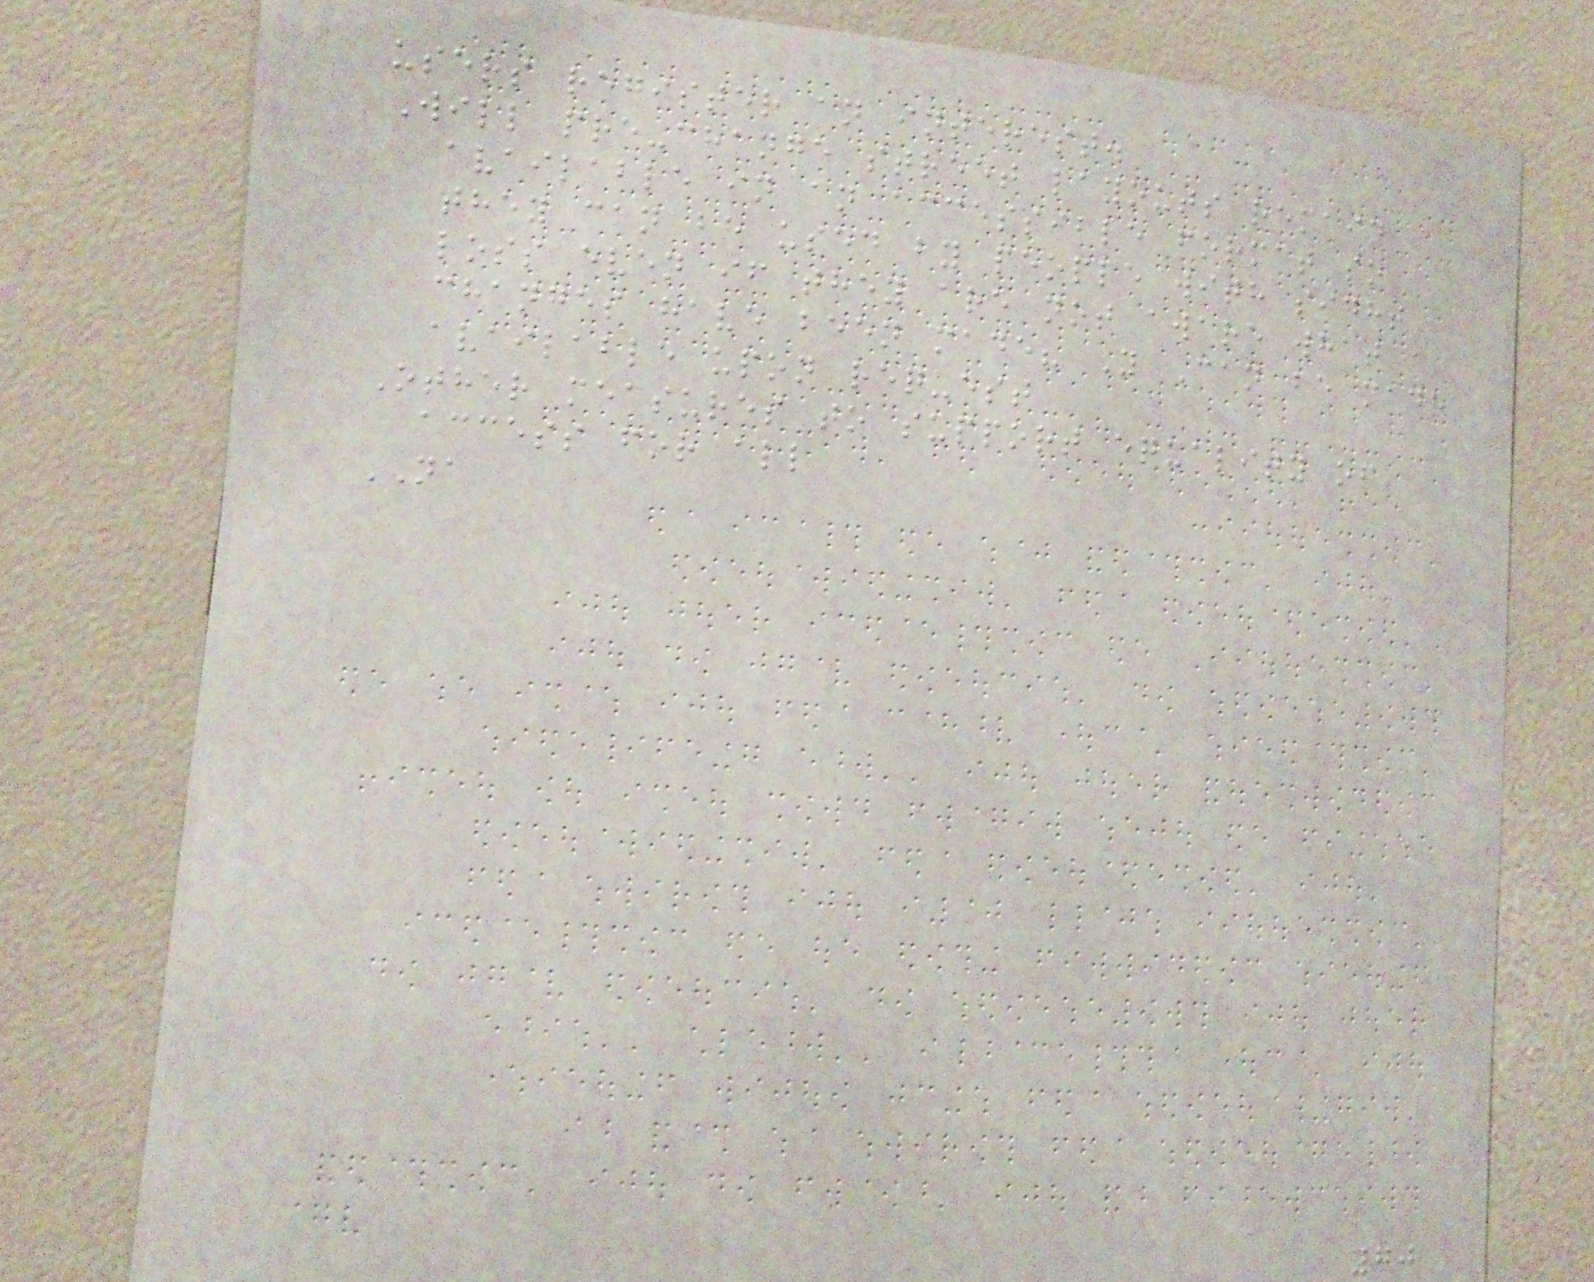users register an interest.
Will pre-change street layouts remain
available in an accessible format so
they can be used by people with sight
loss even if they are not aware what
changes have been made? Y Can be made
available upon request
Other measures to support equality of
access for all
NA
70
